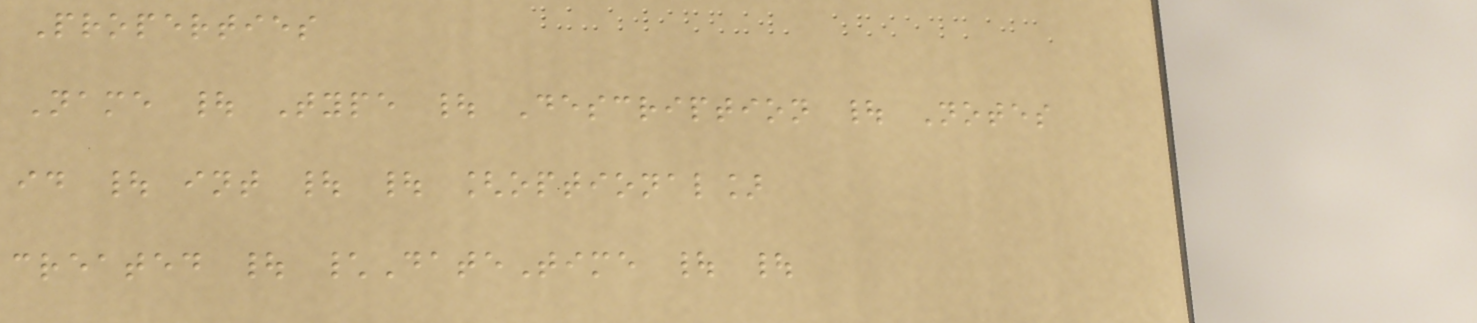Properties
Name | Type | Description | Notes
id | int | | [optional]
created | \DateTime | |
